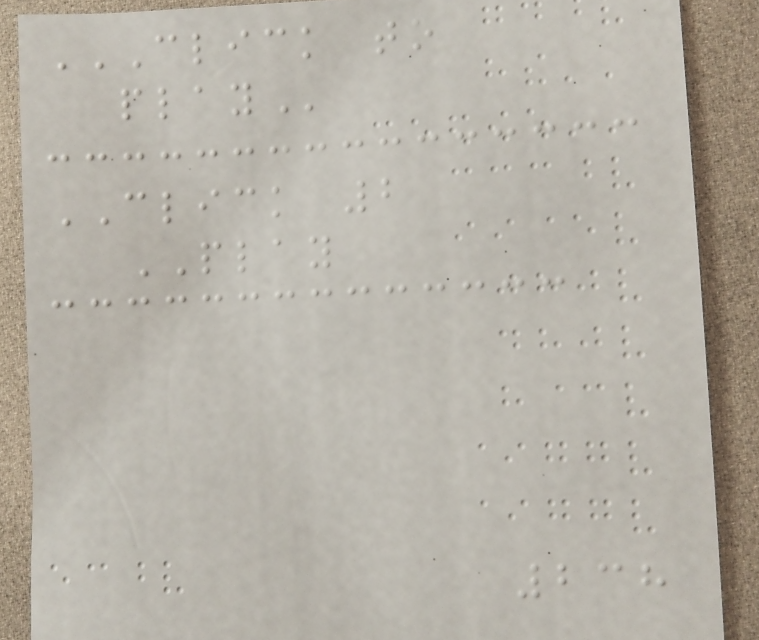CLICK TO
PLAY
CLICK 2
PLAY
238
